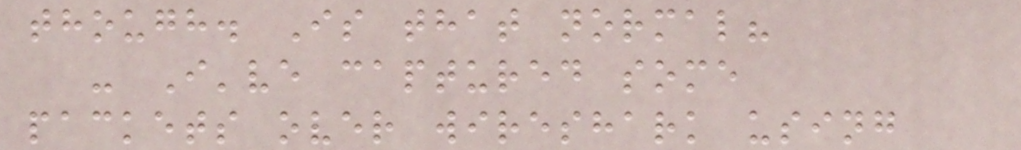though. Is that normal?
- I've captured some
packets over wireshark using
